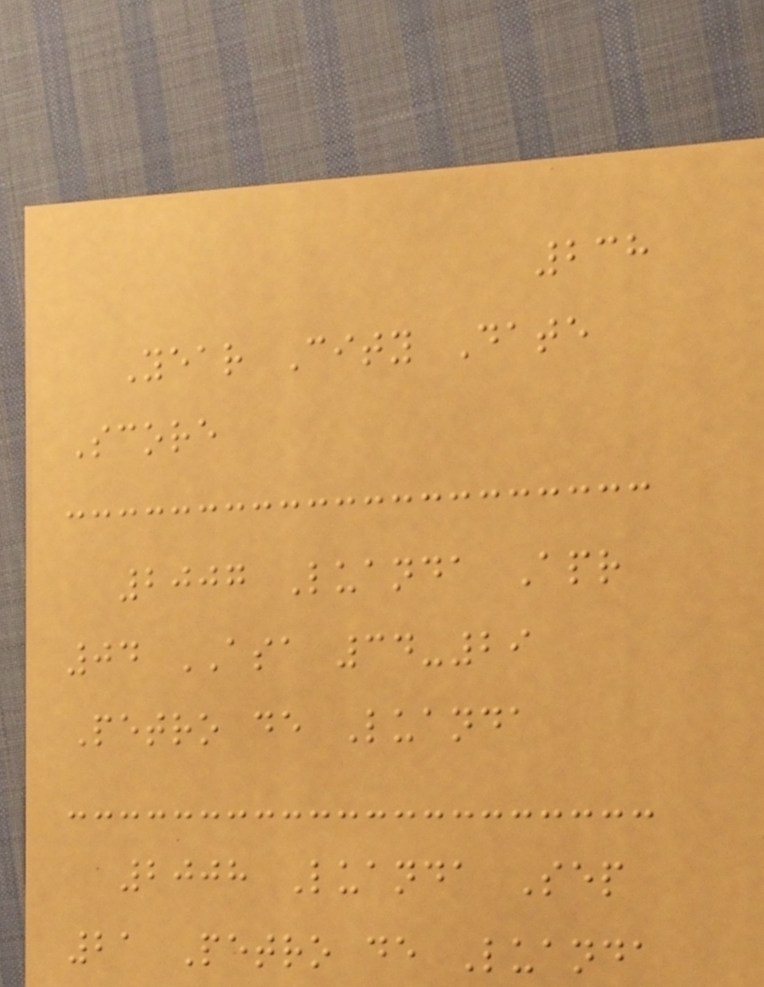238
Year City Date
Score
2007 Luanda Apr
04 ASA 34-29
Petro de Luanda
2008 Luanda Sep
21 Petro de Luanda
